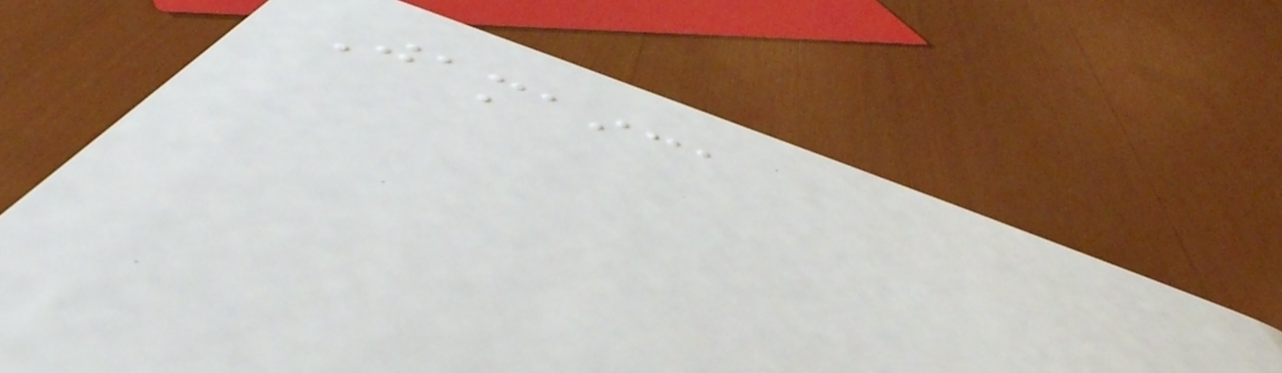Jamaica
